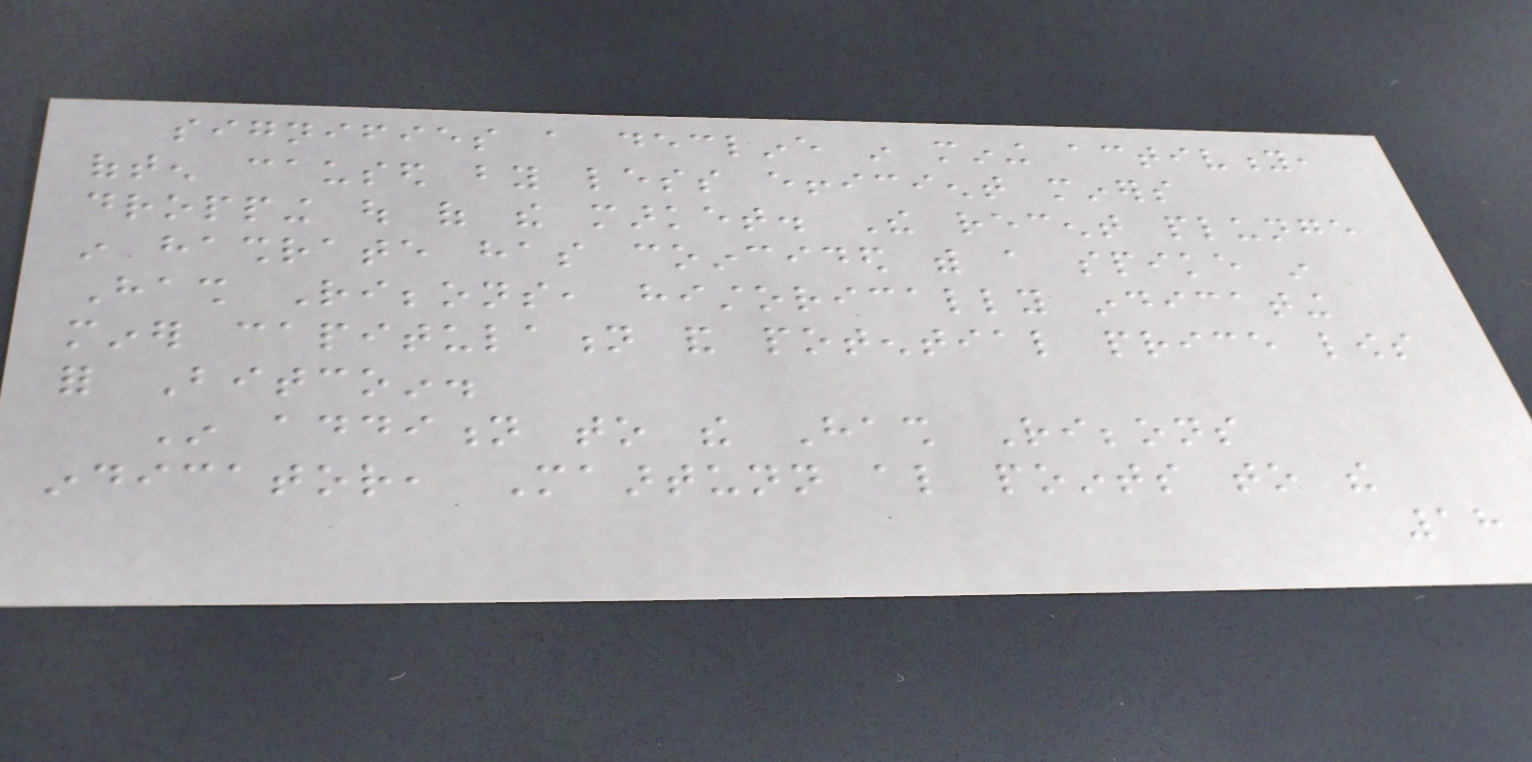signifies a decline in mining activity,
often caused by less efficient miners
dropping out of the market. The recent plunge
in hashrate has coincided with a spike in
Hash Ribbons, historically indicating
miner capitulation and potential price lows
for Bitcoin.
In addition to the Hash Ribbons
indicator, Maartunn also points to the
18
